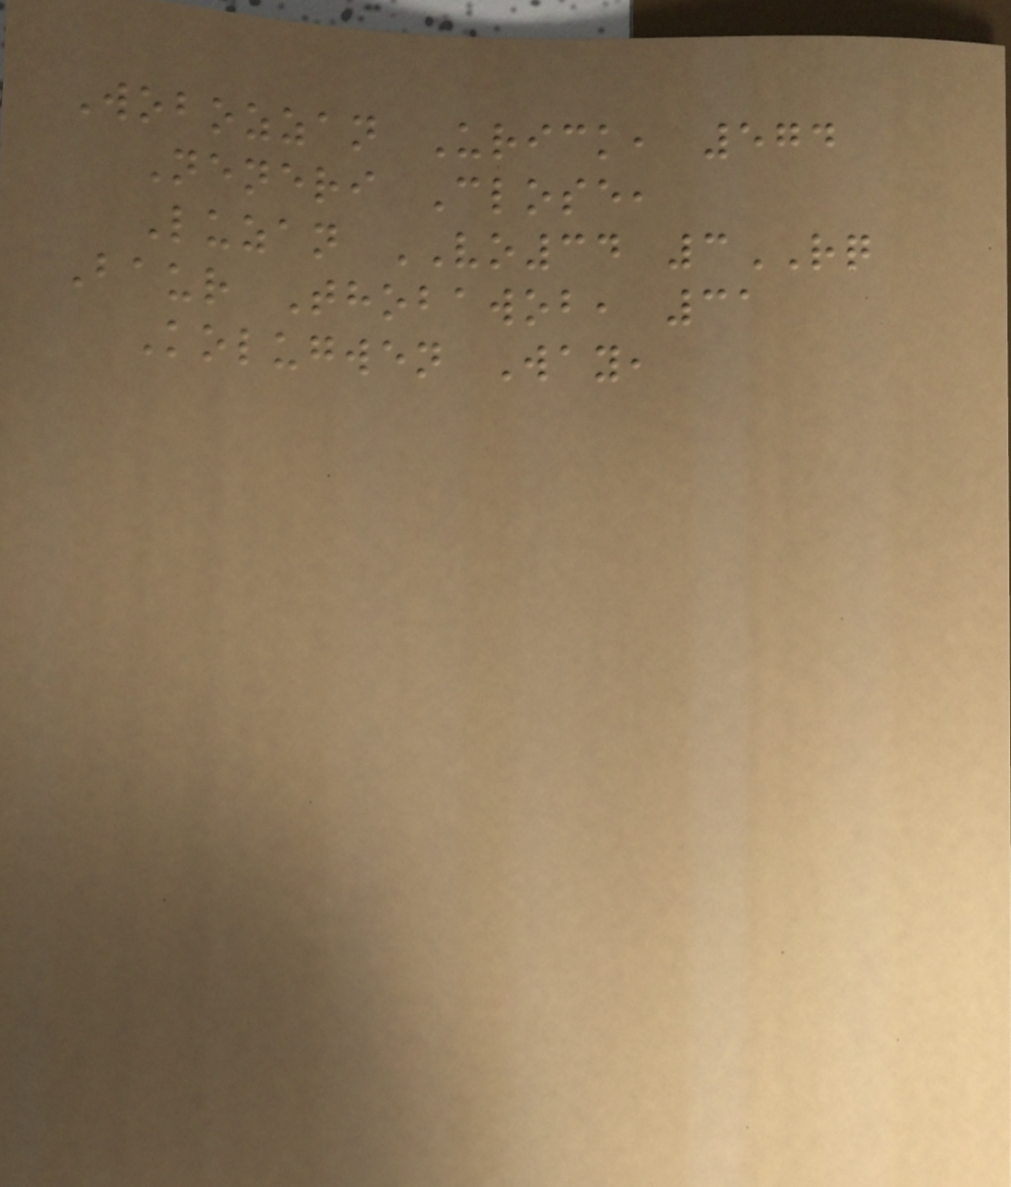Wobozzan Urick, 574
Neneri Close,
Luzan VO34 3RQ
Baur Thobawob, 31
Kolugwen Way,
